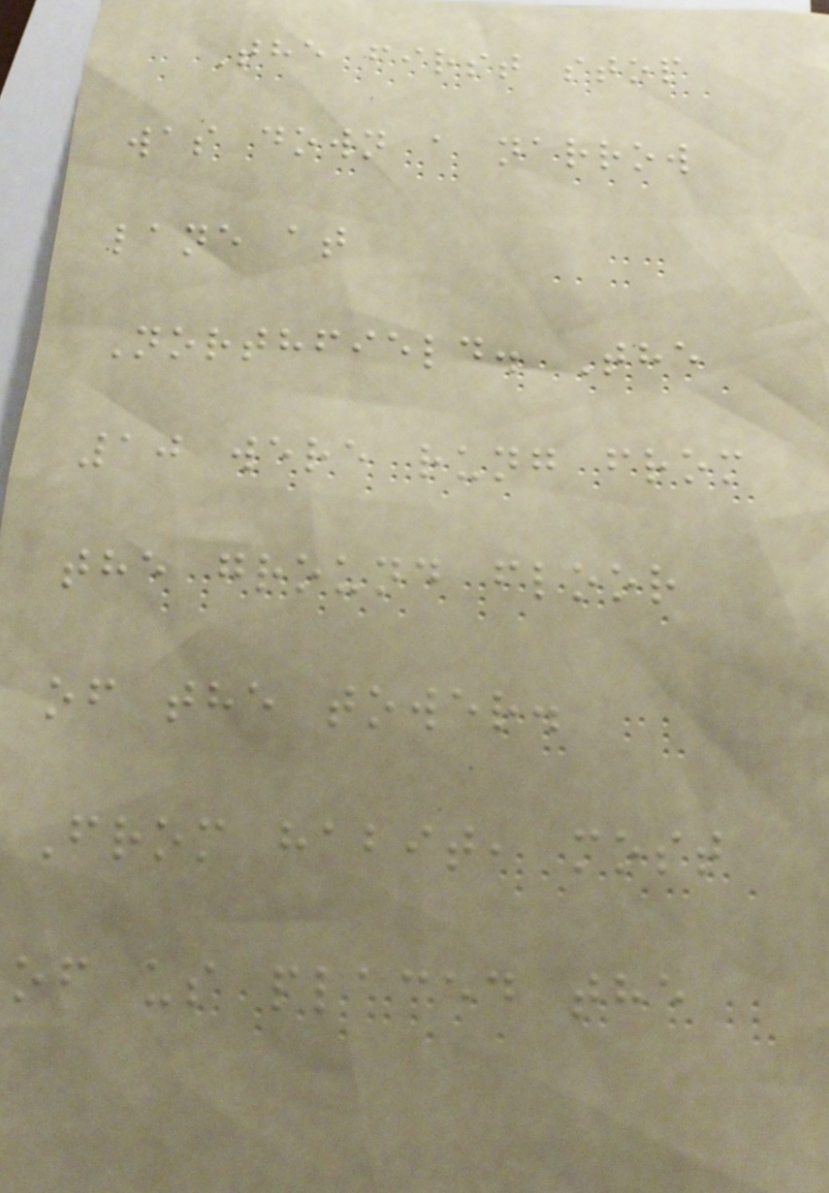The first stop
was down a narrow
lane at
Northfield. The
10 were rung from
the ground floor
of the tower.
From habit, most
of us placed the
